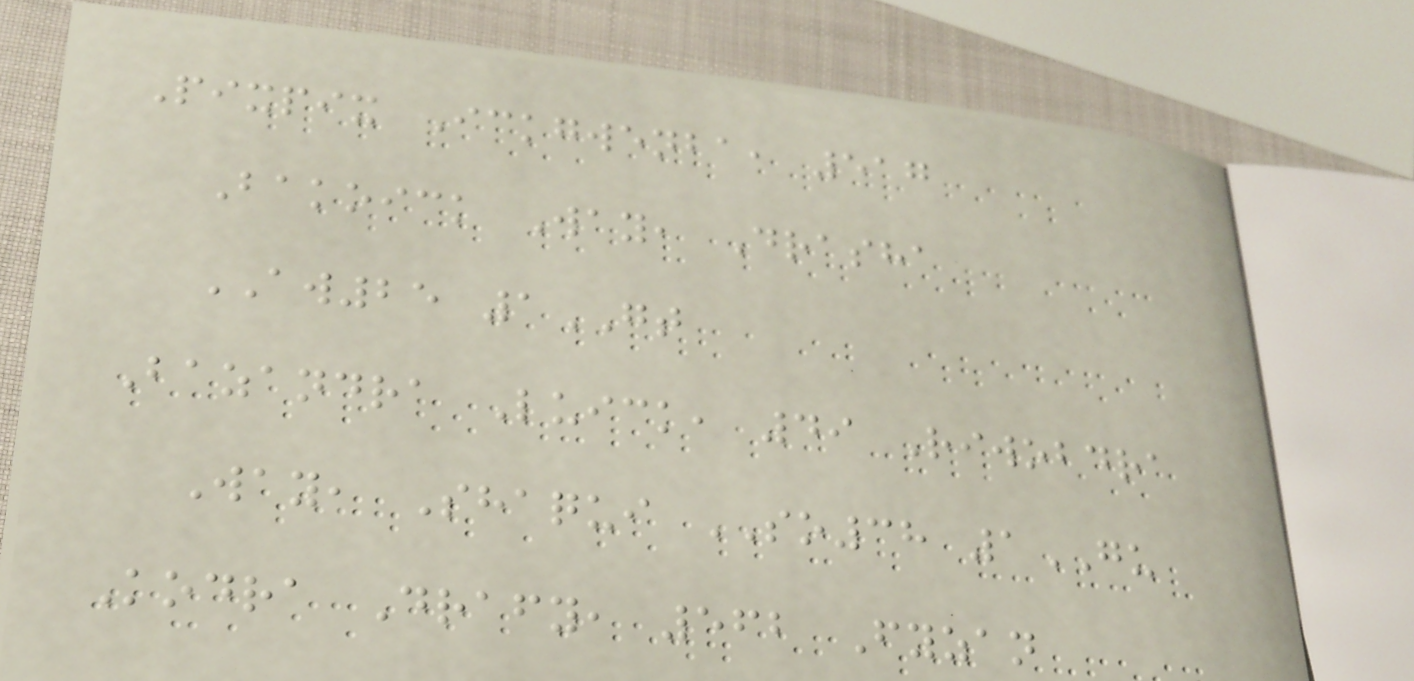Pixpix Ickgwenba, 517
Bakoick Way, Drasha
AW25 1GT
Bazandra Luick, 49 Riwobdra
Way, Shaqui SO38 1GU
Kodra Drafy, 562 Fyzan
